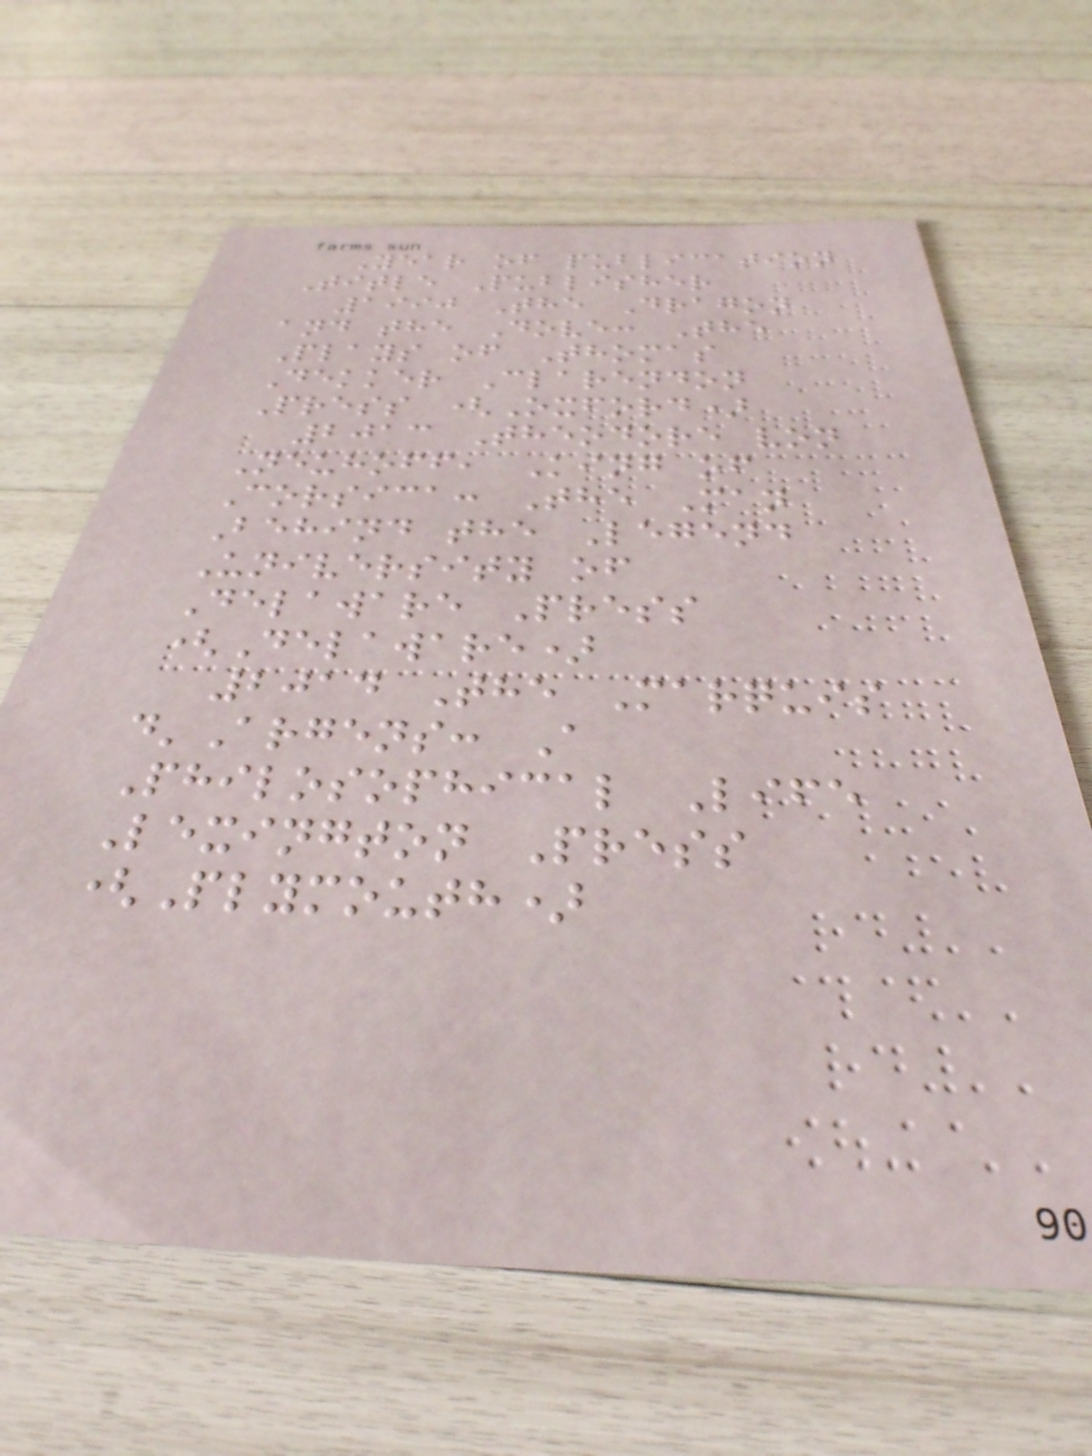Year of publication
Title Publisher
1990 The Dragon
and the Dove: The
Plays of Thomas
Dekker Clarendon
Press (Oxford)
2013 Theodore von
Neuhoff, King of
Corsica: The Man
Behind the Legend
University of
Delaware Press
(Delaware)
2014 The Marquis
d'Argens: A
Philosophical Life
Lexington Press
(Plymouth)
